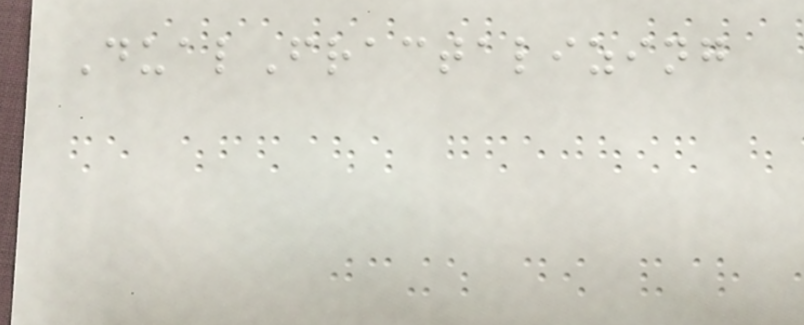DualFractalizing
